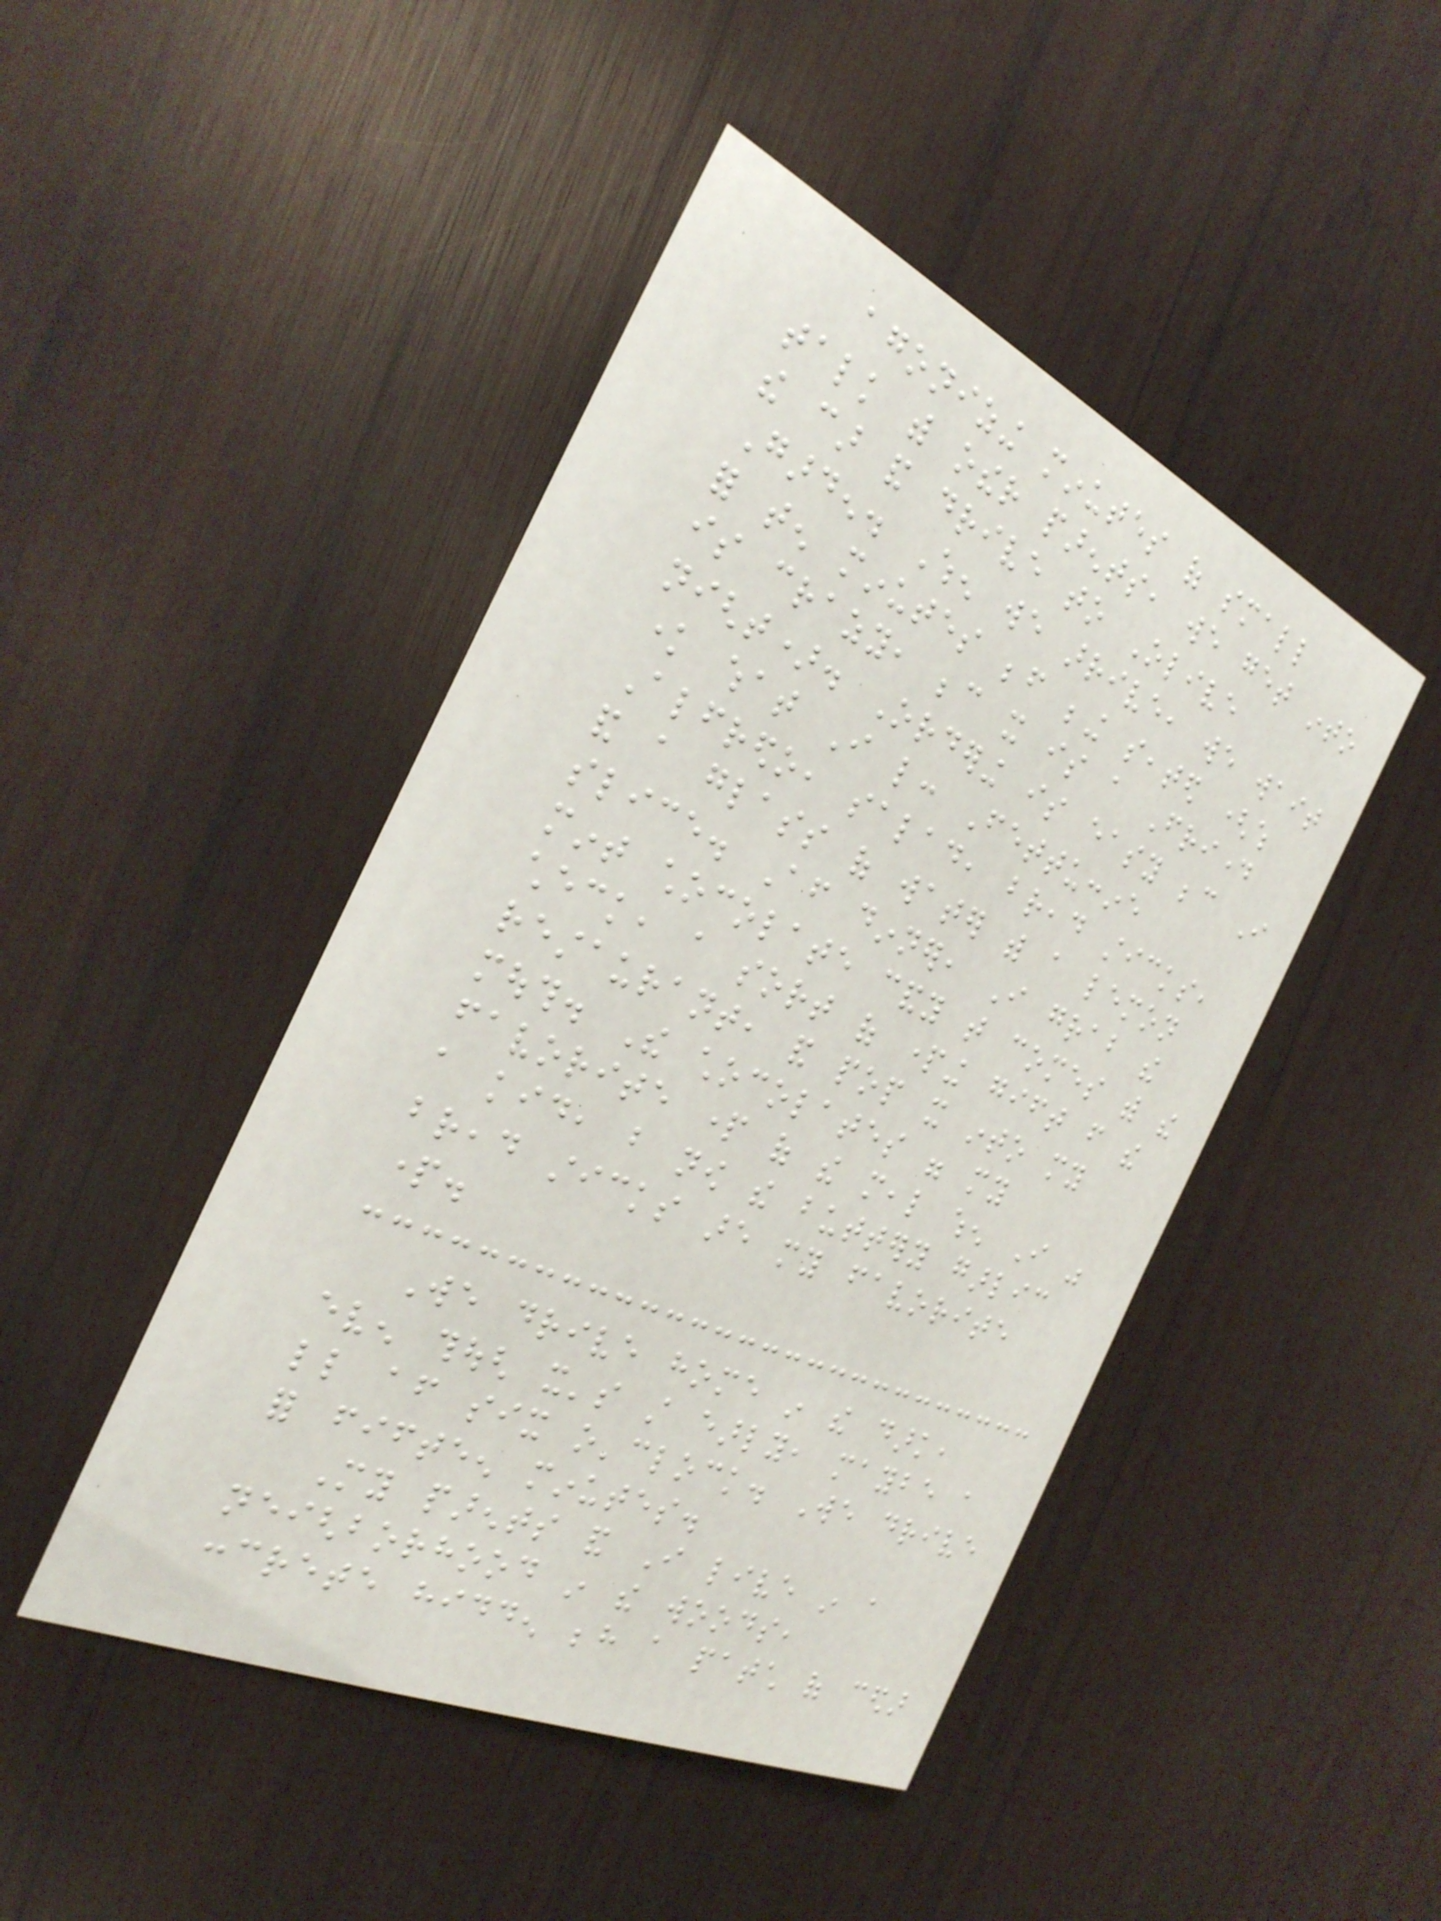agonizing minutes of small
talk with other parents, we get into
the car and drive to Olive
Garden. When we arrive, we wait
for ten minutes before being seated (which
is crazy, because it is a Friday
night). Ordering is easy because I
know what I like: Fettuccine
Alfredo, salad, bread sticks,
and a glass of water with a lemon
slice. After dinner, I grab the
mint chocolate candy that comes with the
check, a sort of parting gift from the
restaurant, and pop it into my
mouth. The chocolates were my
favorite part of the meal when I was
a kid, but now the buttery garlic
bread sticks are my favorite
part.
We drive home in the dark,
even though it's still early, maybe a
little after six o'clock. We drive
for fifteen minutes.
My parents and I live in a
neighborhood in the woods,
concrete hidden behind a patch of cedar
